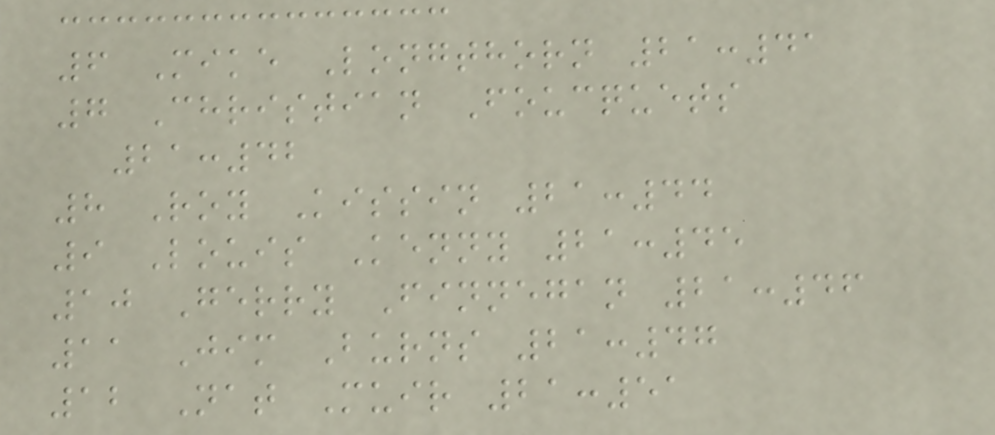6 Mike Longthorn 21:41
7 Christian Foucquets
21:42
8 Roy Kissin 21:44
9 Louis Kenny 21:45
10 Gerry Finnegan 21:46
11 Jim Burns 21:47
12 Nat Muir 21:51
